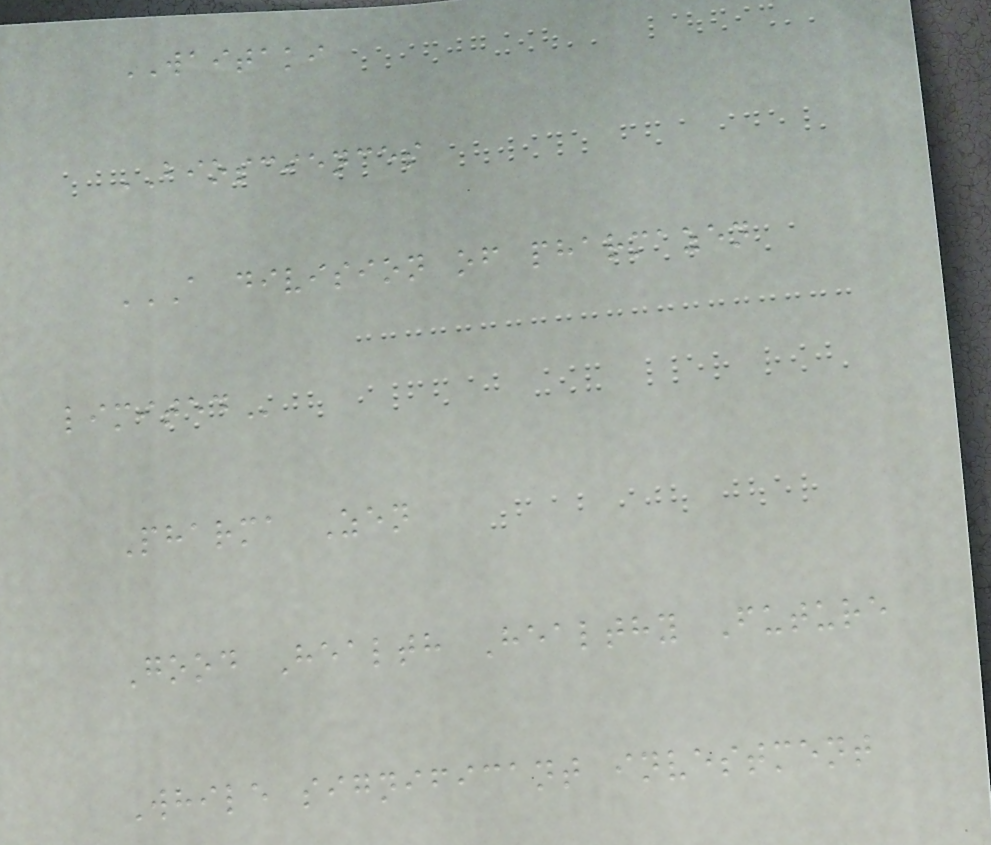WAITAKI
BIOSCIENCES
A DIVISION OF PHARMAZEN
LIMITED
Pharma Zen
Good Health Healthy Future
While significant investment
